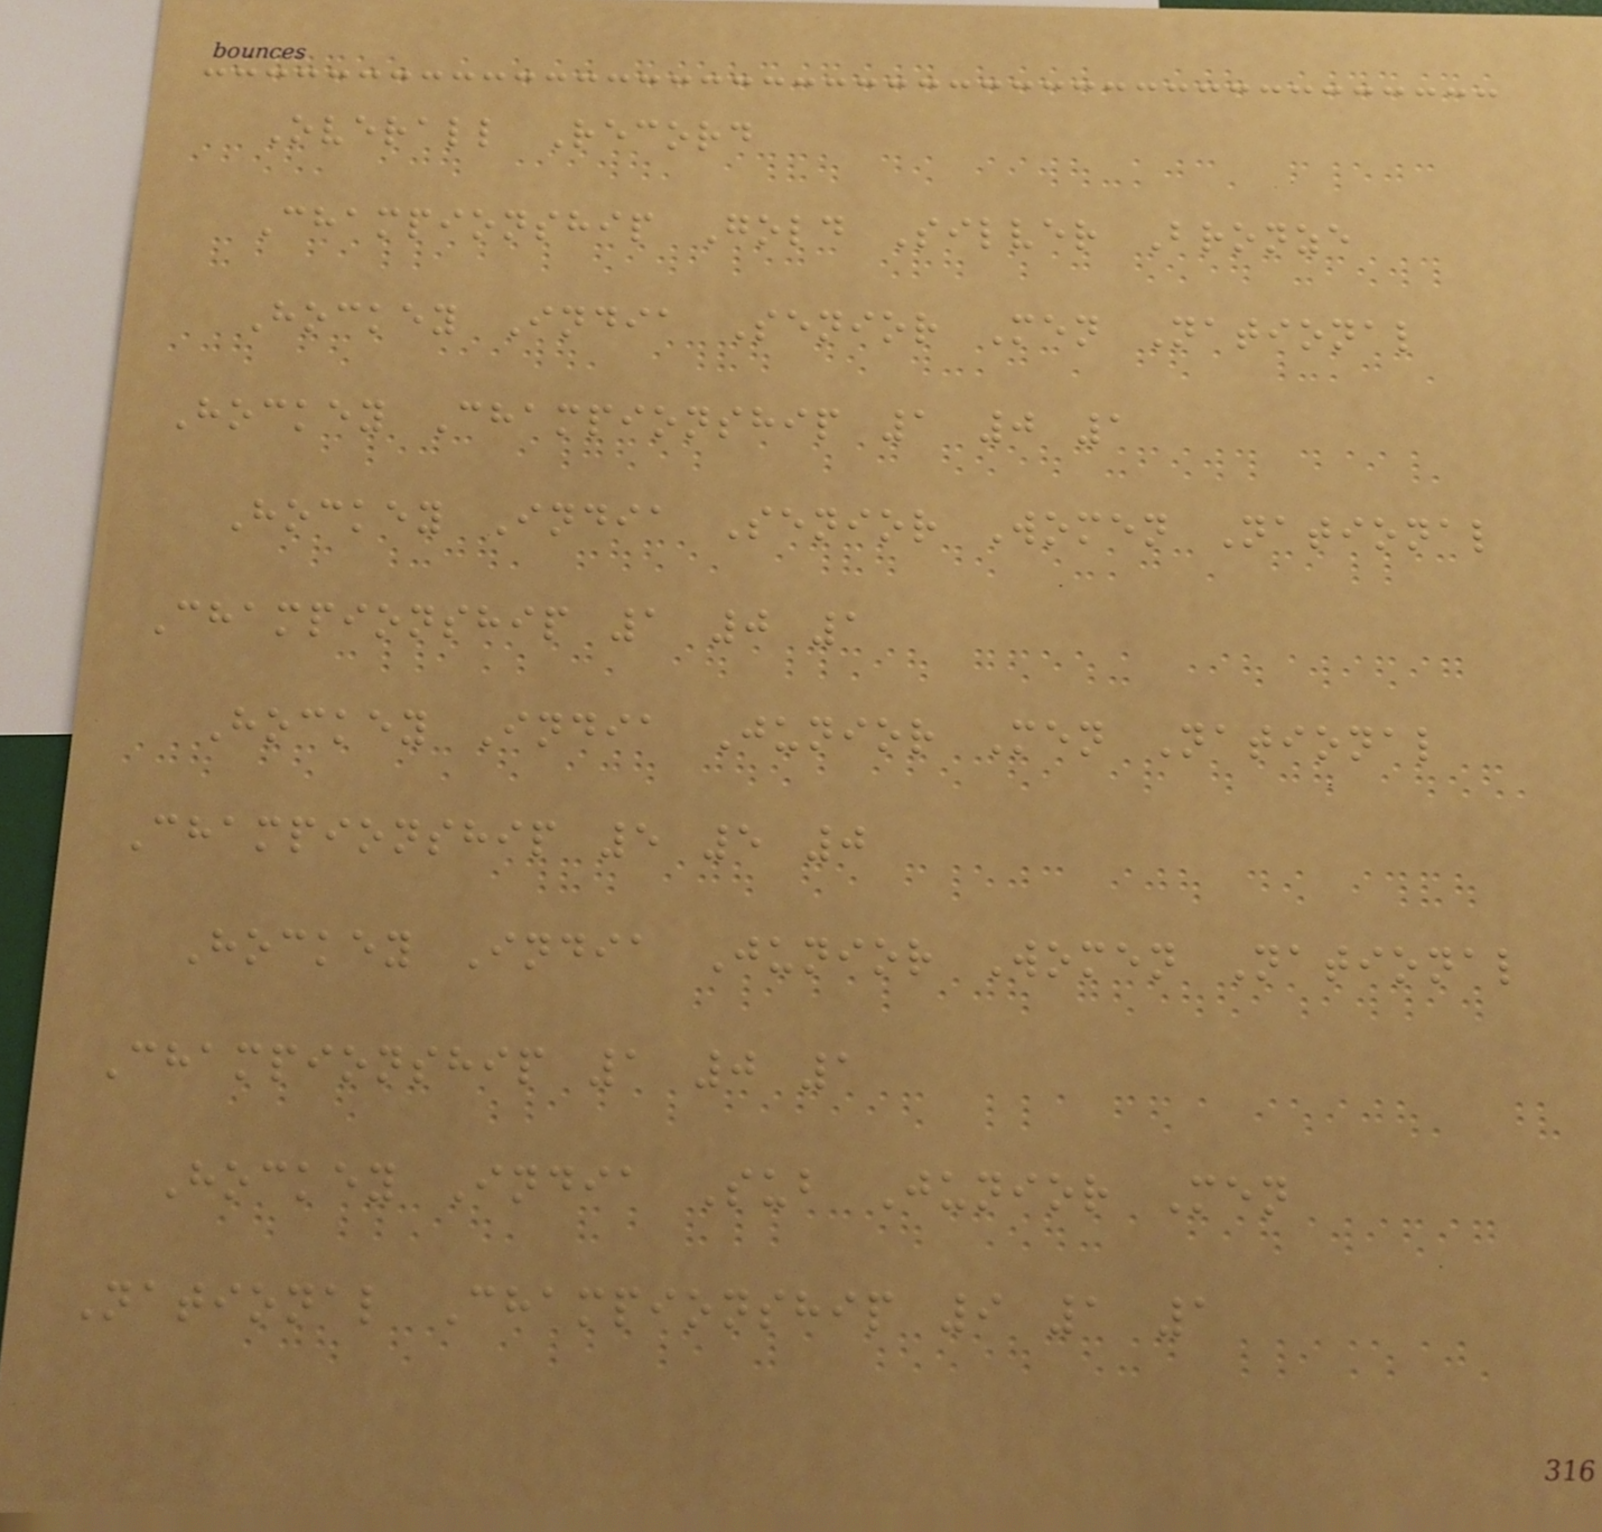Overall Record
Championship Gold Silver Bronze
Hockey India Senior Men National
Hockey Championship 1 0 1
Hockey India Senior Women National
Championship 1 0 1
Hockey India Junior Men National
Championship 5 5 0
Hockey India Junior Women National
Championship 1 0 1
Hockey India Sub Junior Men
National Championship 9 1 1
